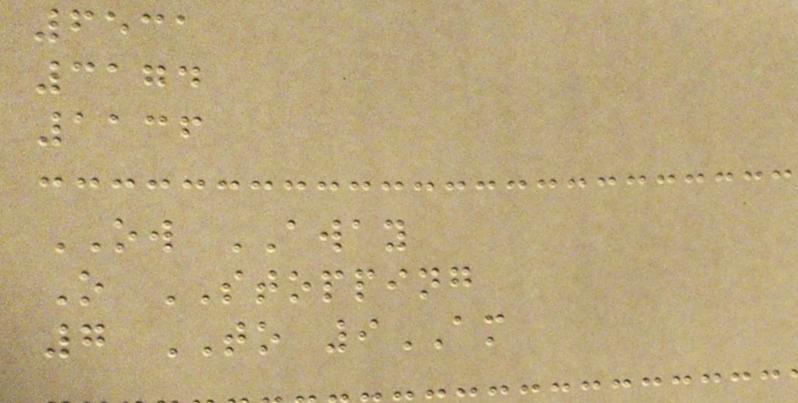6531
3174
1136
OW AWAY
O STOPPING
7 TO 9AM
